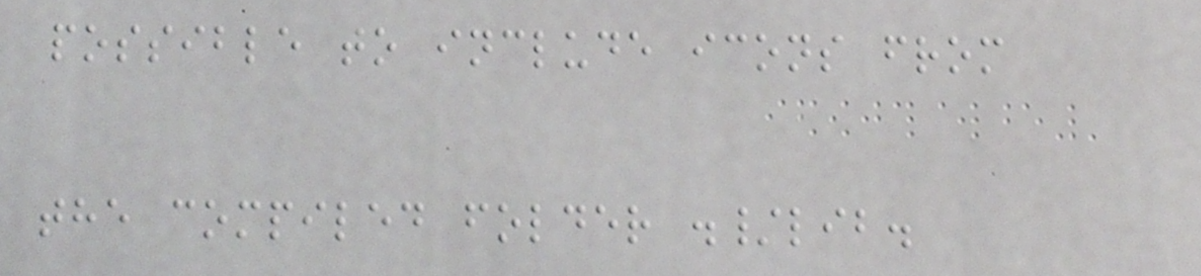possible to include icons from
the compiled folder ./lib.
